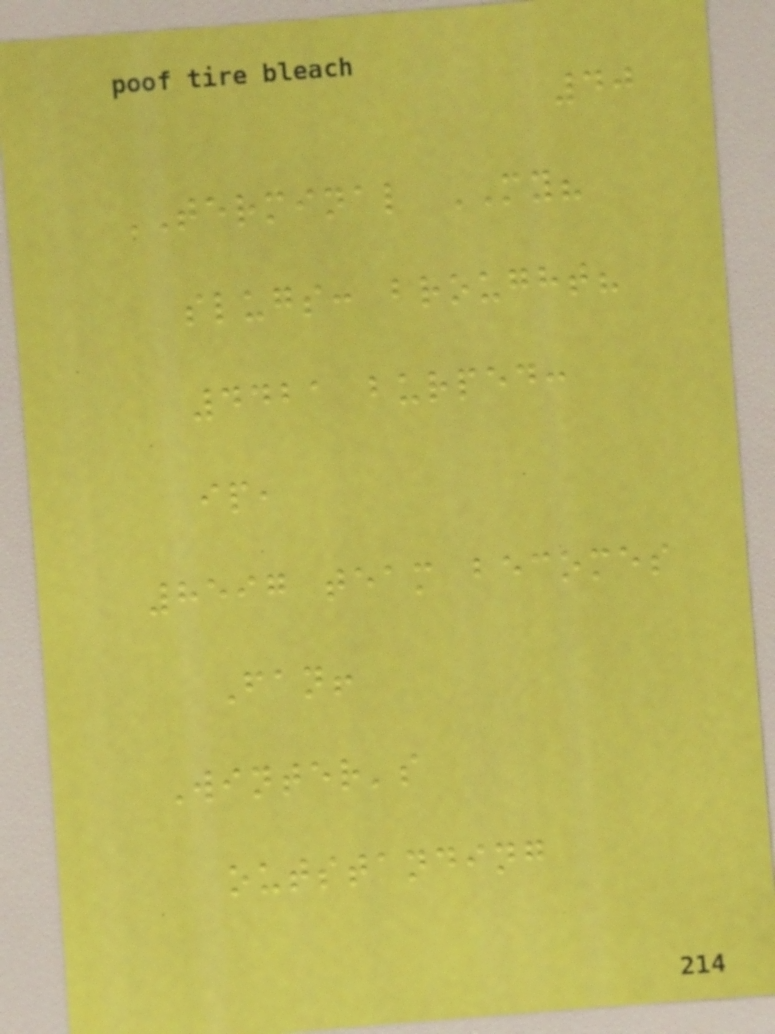40
TERMINAL MY?
slugs: brought?
4421 burped:
ip,
8597 team becomes
Fan!
Winter's
outstanding
